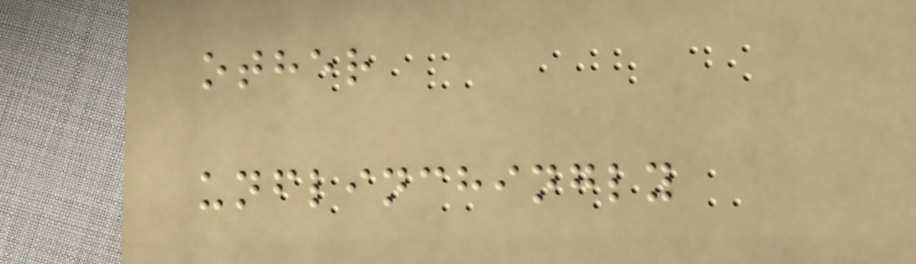other
unflinchingly
